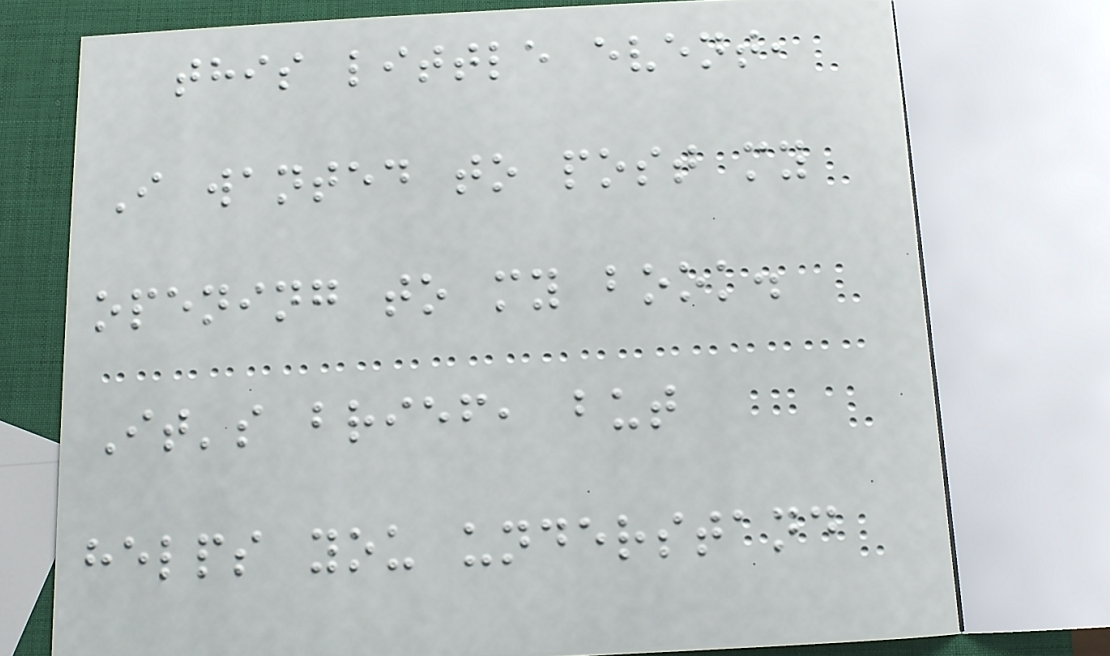this little event,
I wanted to post my
opening to my book.
It's brief, but
helps you understand
